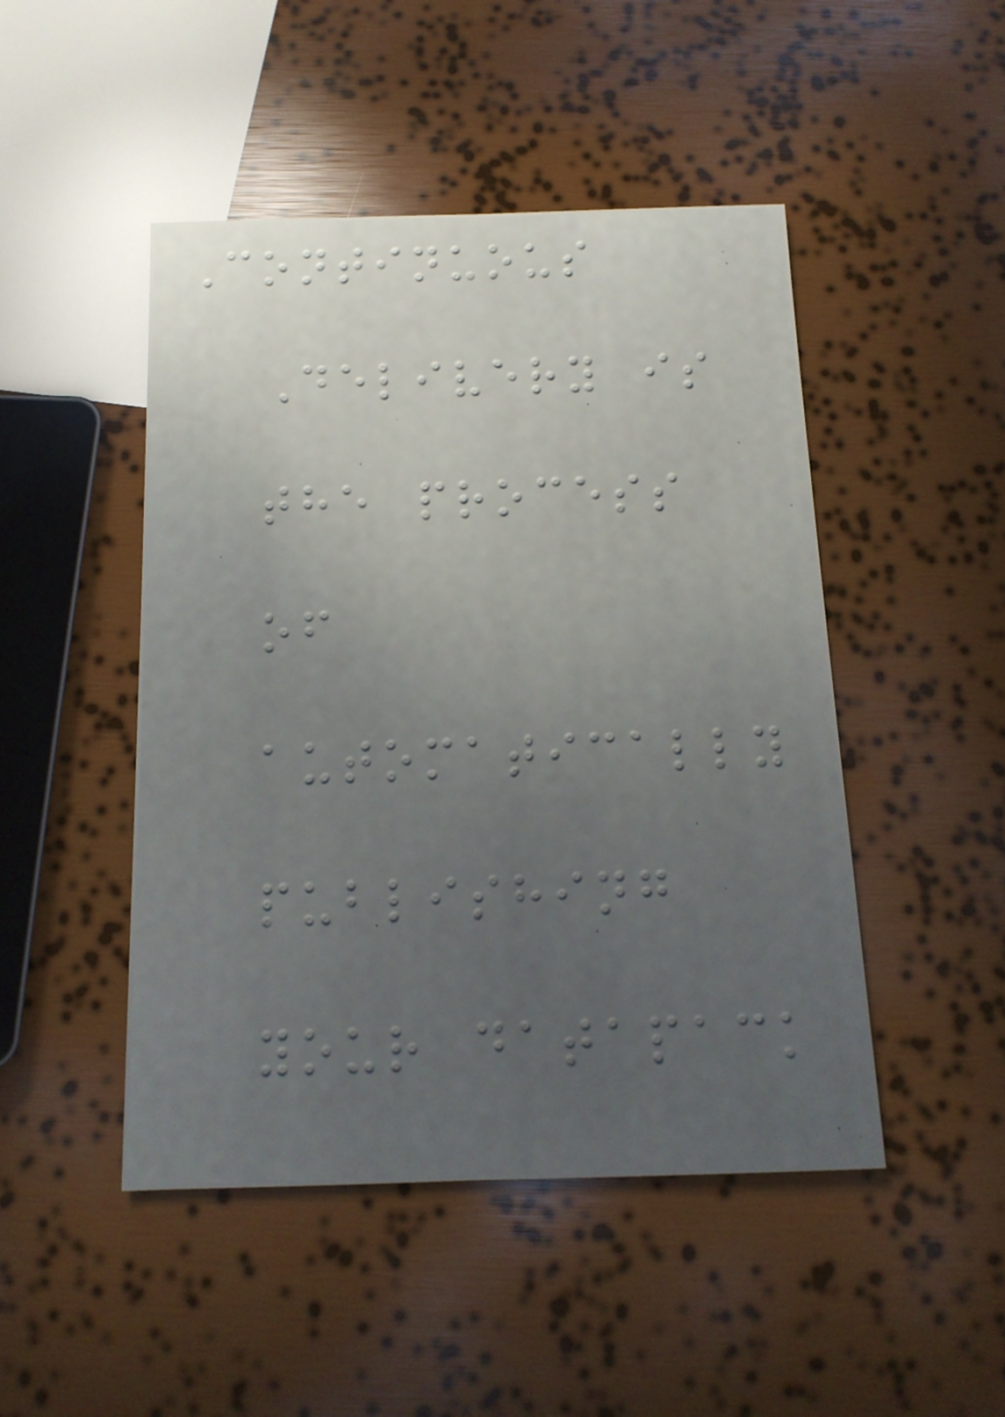Continuous
Delivery is
the process
of
automatically
publishing
your datapack
